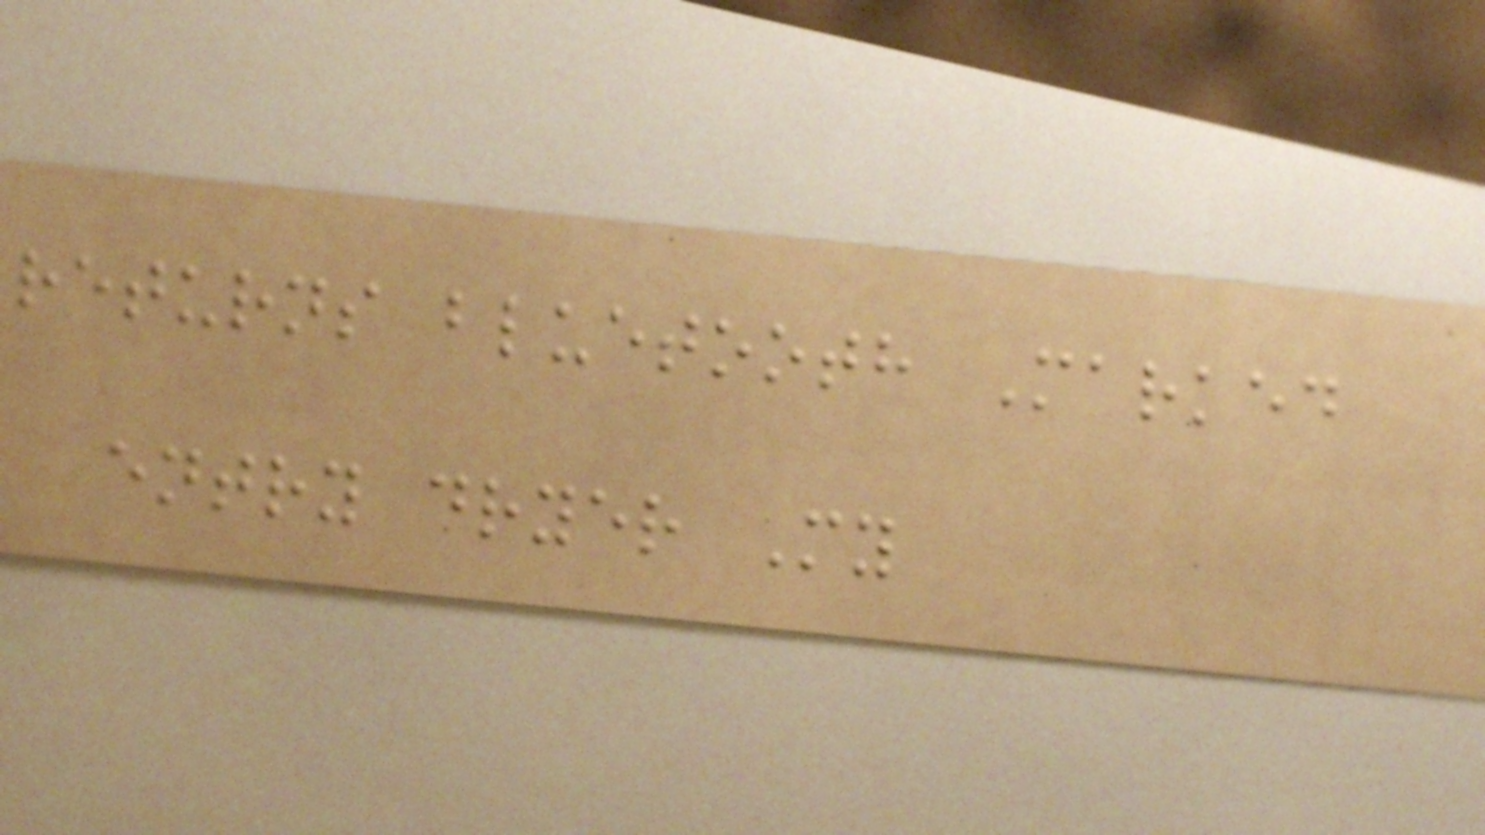returns bluetooth Marked
entry dryer My
